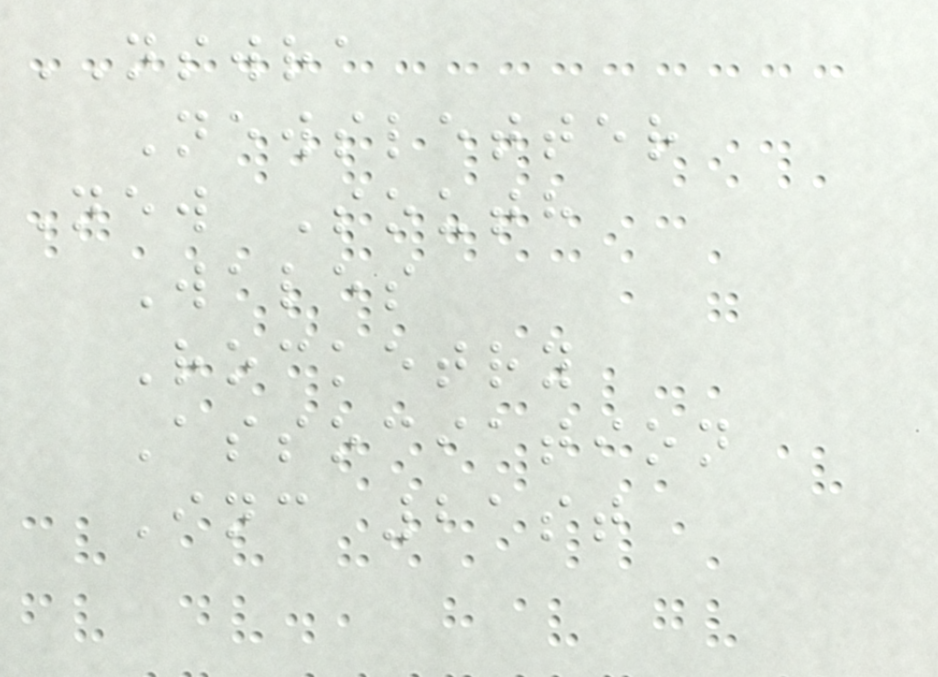NSWRA
Newsletter
New South
Wales
Rocketry
Association
Inc 21st
